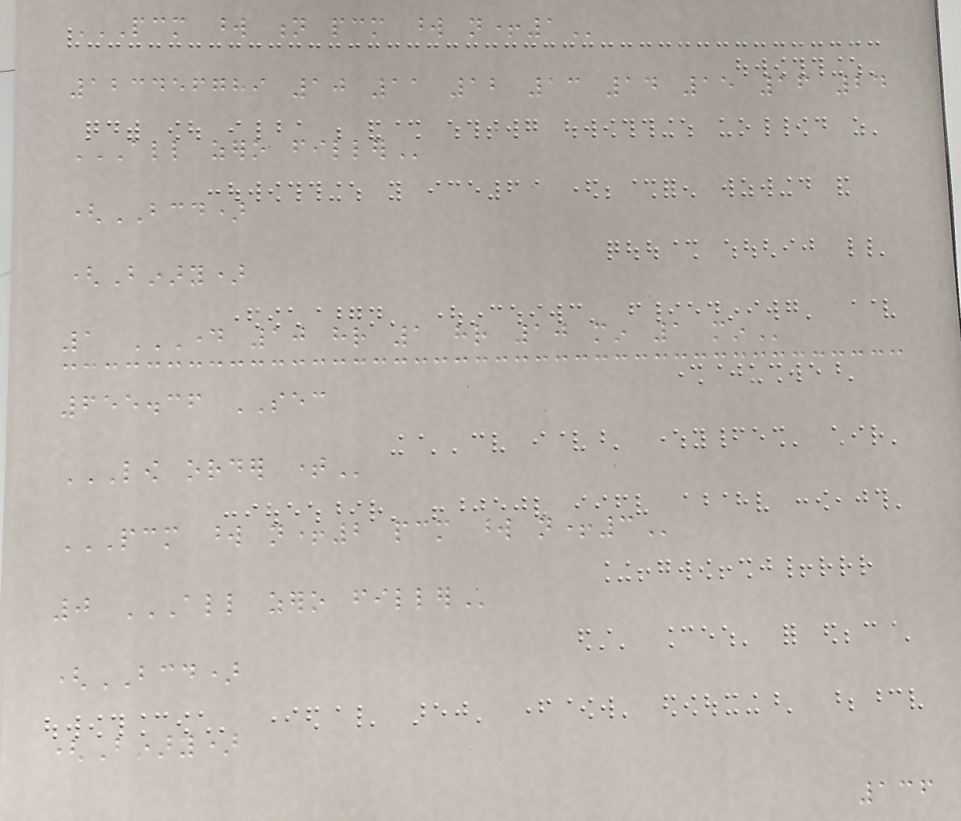PCM WORD N PCM WORD N+1
123456789 10 11 12 13 14 15 16 24
ALL ZERO FILLER
(BCD)
(Binary)
1 DAY 10 HR 1 HR 10 MIN 1 MIN
655.36 SEC
LOW ORDER TIME
PCM WORD N+2 PCM WORD N+3
0 ALL ZERO FILLER
(BCD)
(Binary)
136
